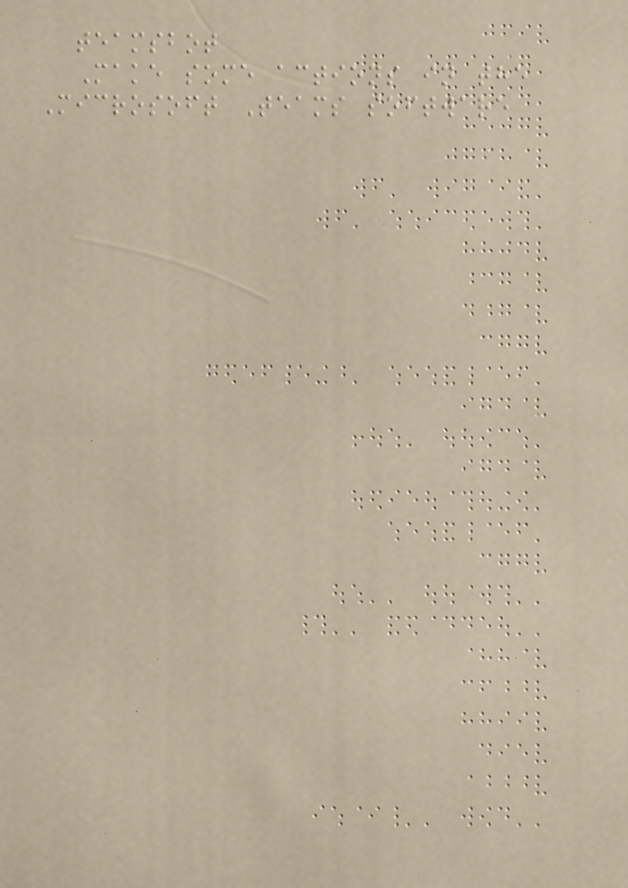teamsbot
Make some actions in the
Microsoft Teams software
